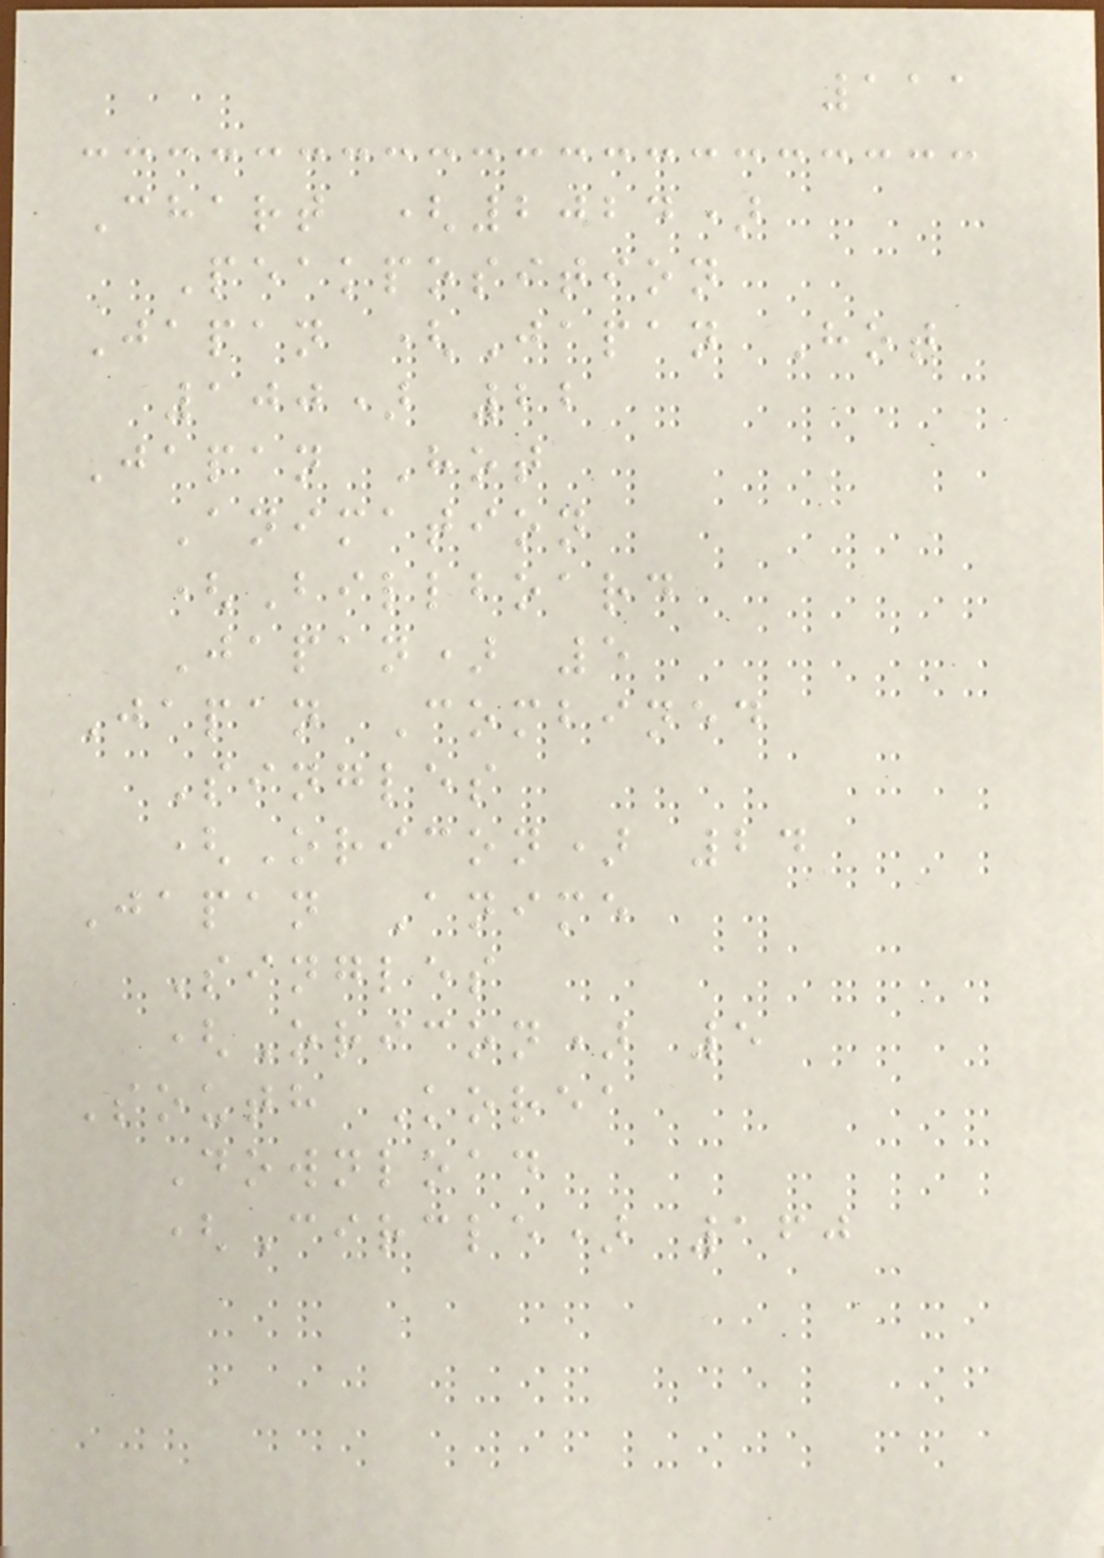111
Chart (2024)
Peakposition
Japan (Japan Hot
100) 22
Japan Hot
Animation
(Billboard
Japan) 5
Japan Combined
Singles
(Oricon) 24
Japan Anime
Singles
(Oricon) 5
South Korea
Download
(Circle) 160
